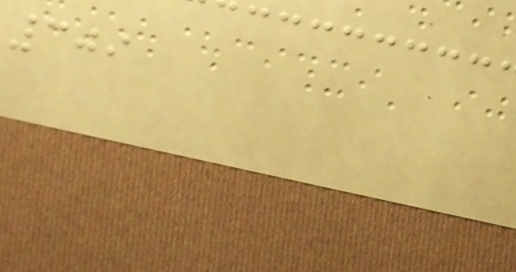309
